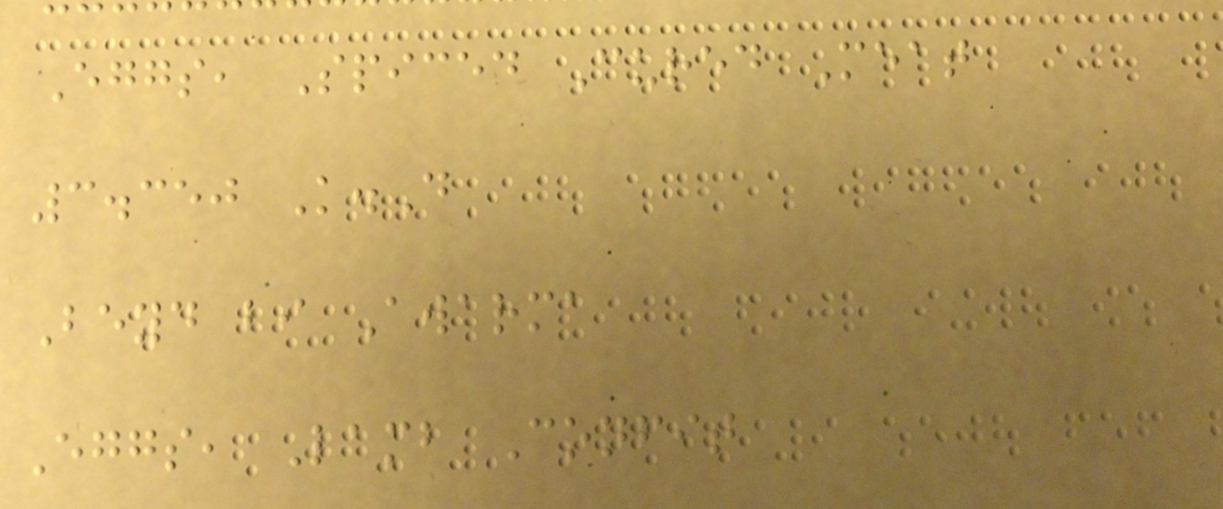Eggs, Spiced Cured Meat
3.350 K.D
Beyd bi Awarma
Eggs, Lamb Confit
